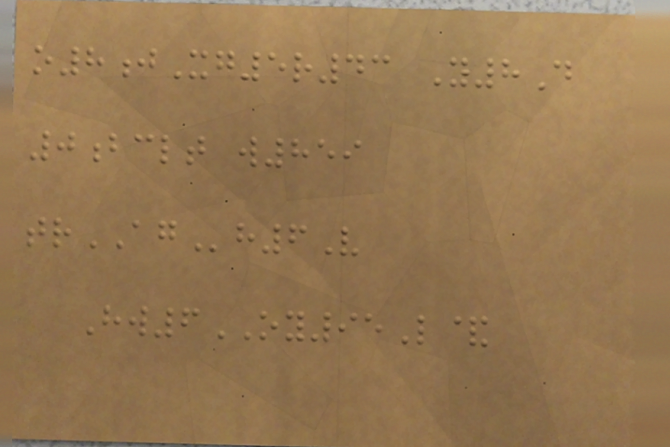o8jXg5r43 Y8D
0bclt w859
trAGh6V
Hw6OY95L&
